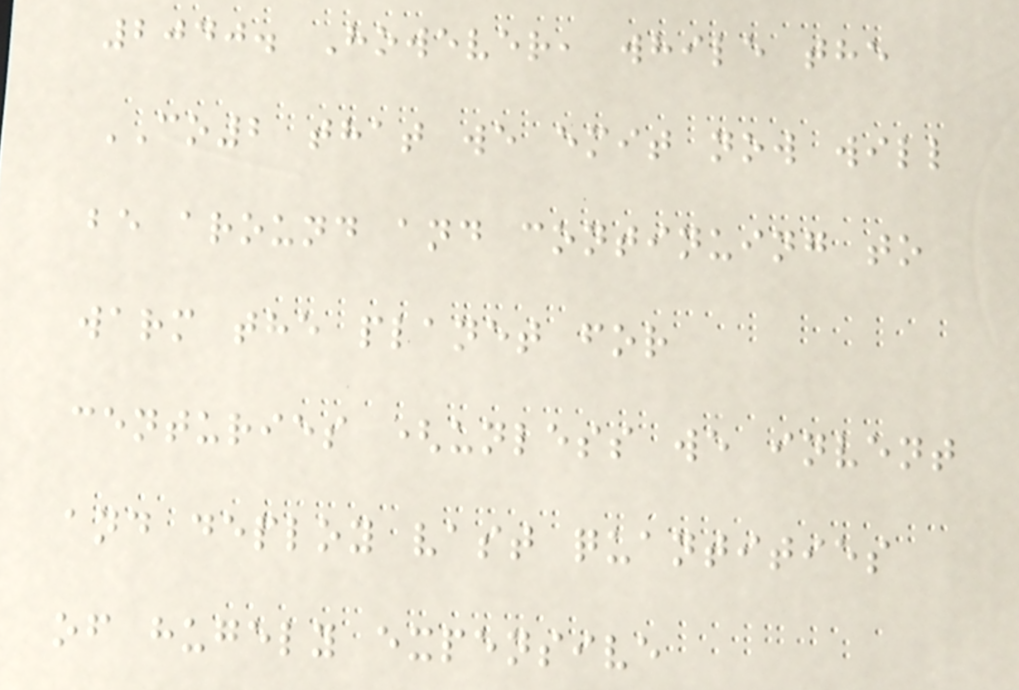2040. However, while the
CO2 that we emit now will
be around and continuing to
warm the planet for
centuries (unless we invent
and deploy vast quantities
of hugely expensive
